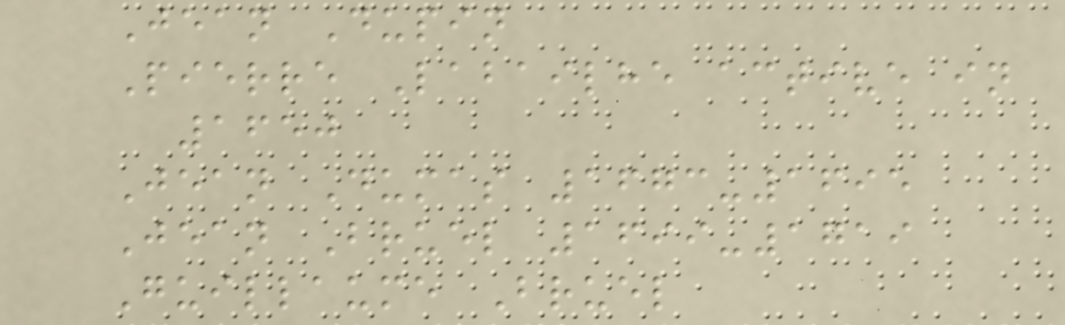Jean Dupin
Pierre Labailhe active in
1650
Jean Dumas 1673-1695
Jean Bruel 1699-1719
Guillaume Bruel
